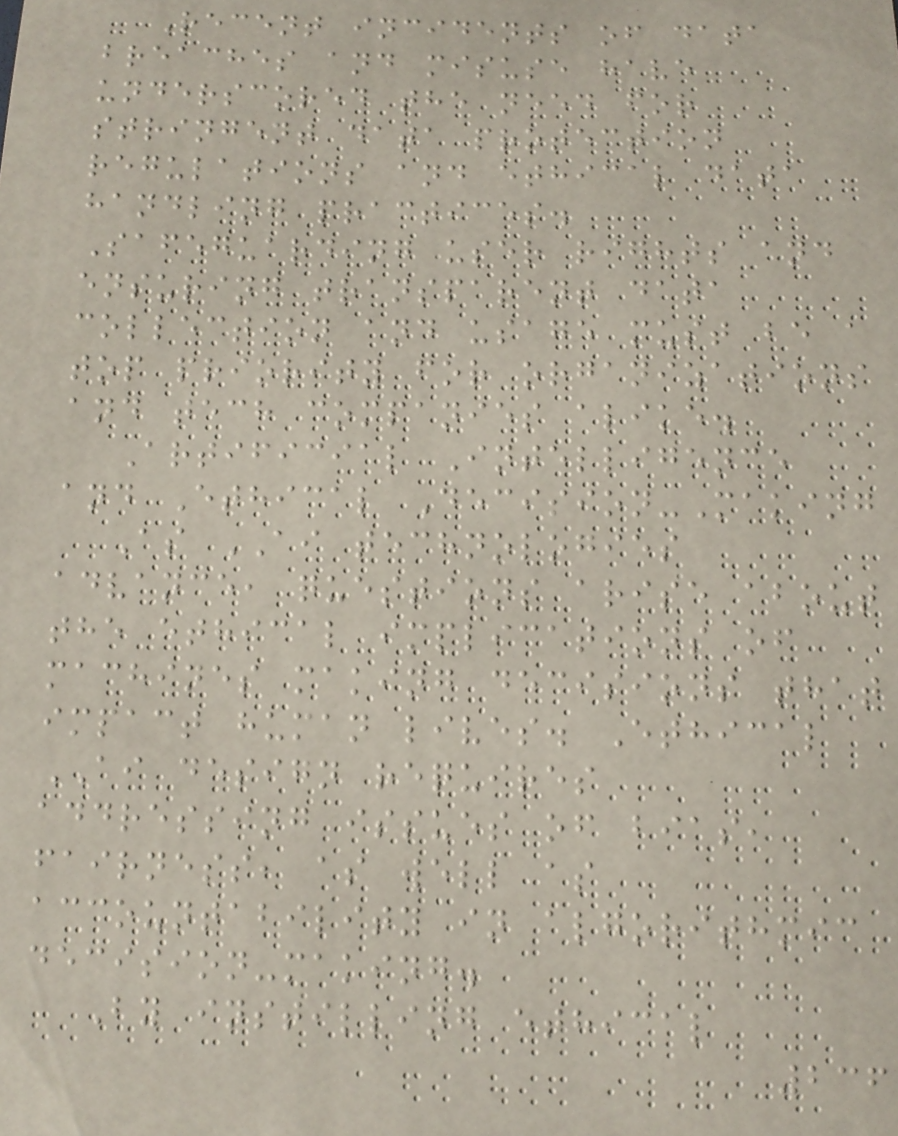Recent incidents of data
breaches and misuse have
underscored the need for
stringent data protection
regulations and ethical data
handling practices.
Safeguarding user rights and
ensuring transparent data
collection and usage must be a
top priority for organizations
and tech companies alike.
Artificial Intelligence
and Ethical Decision-Making
As AI technologies
advance, questions arise about
the ethical implications of
machines making decisions that
impact human lives. Ethical
AI design requires
addressing issues of bias,
fairness, as well as
accountability in algorithmic
decision-making.
By instilling ethical
236
